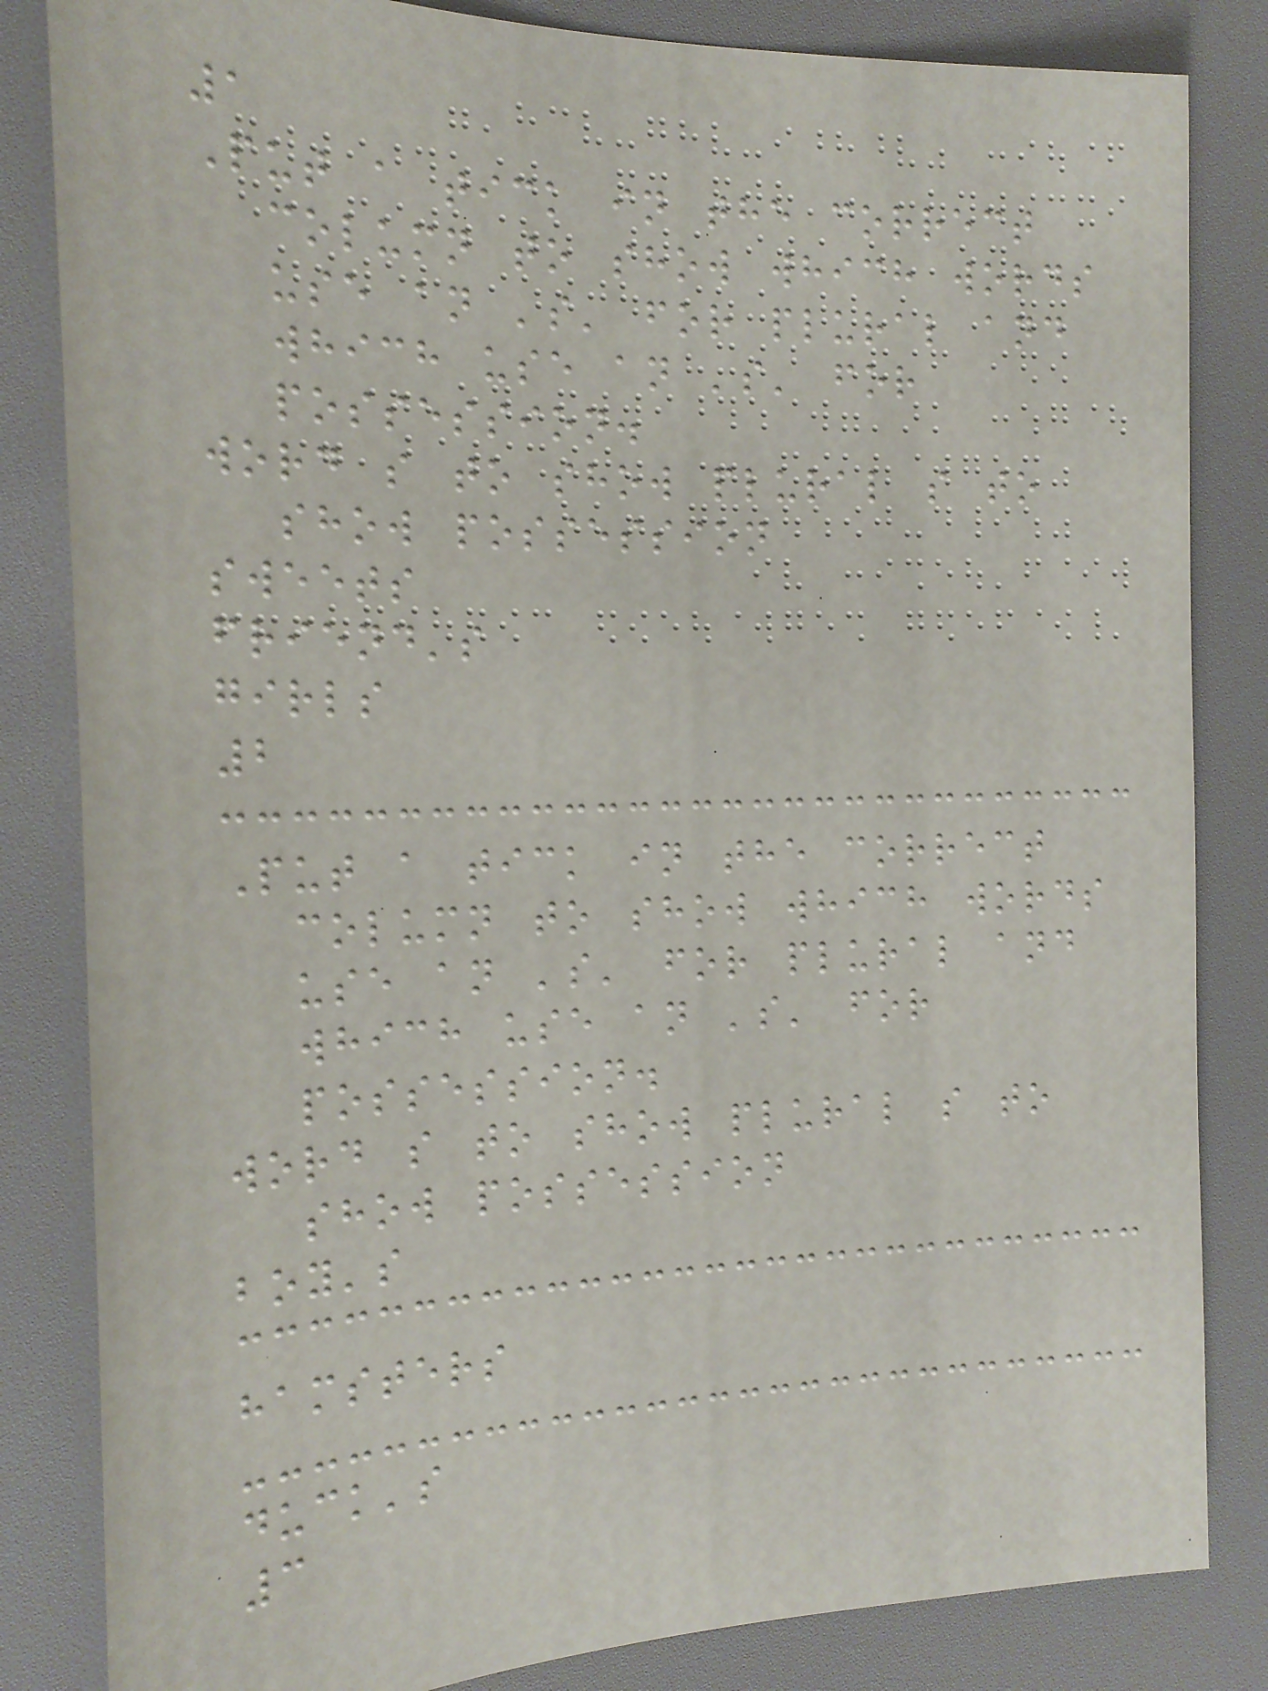1
Put a tick in the correct
column to show which words
use an 's' for plural and
which use an 's' for
possession.
word s to show plural s to
show possession
sweets
friend's
girls
2
Put a tick in the correct
column to show which words
use an 's' for plural and
which use an 's' for
possession.
word s to show plural s to
show possession
boy's
hamsters
duck's
3
